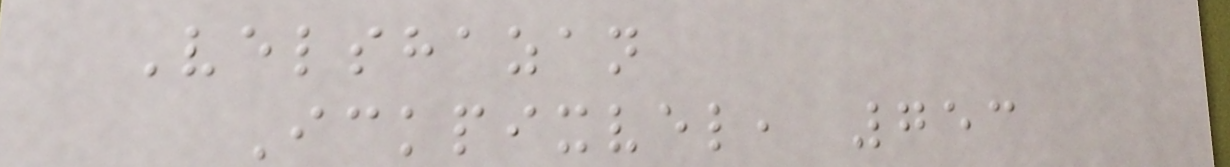Velshazan
Ickpixvel, 753
